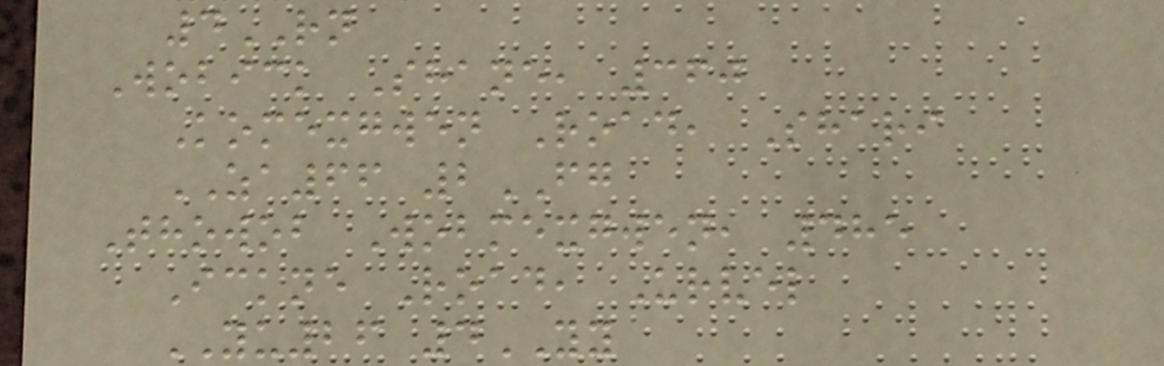4RN
Wobick Shane, 360
Komexgwen Road, Shari
ZA66 2FG
Thowob Wobmexgwen, 485
Ickne Road, Urvel
YU26 4YY
